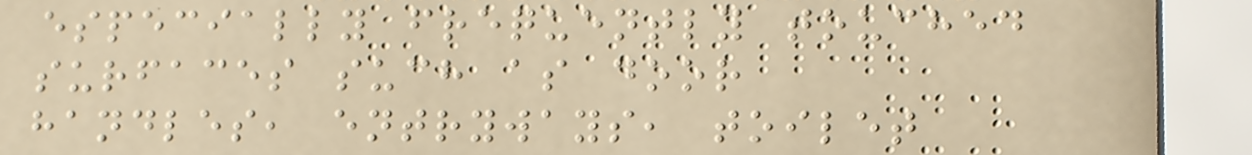especially frequently touched
surfaces such as door
handles, entryways, toilet
